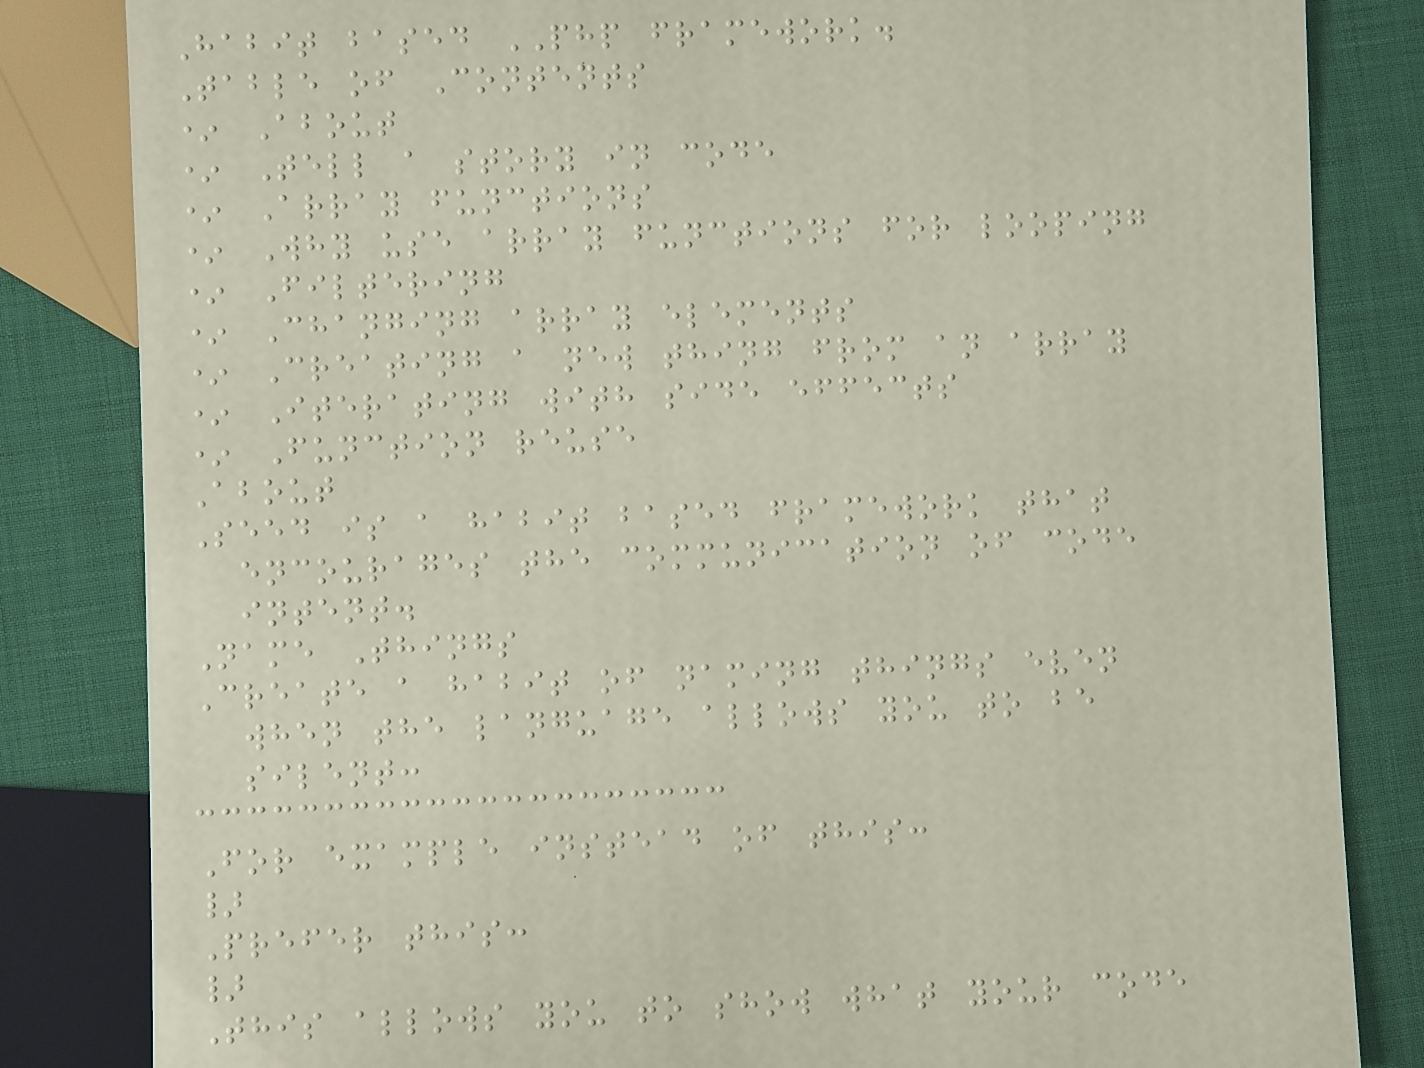Habit based PHP framework.
Table of Contents
* About
* Tell a story in code
* Array functions
* Why use array functions for looping
* Filtering
* Changing array elements
* Creating a new thing from an array
* Iterating with side effects
* Function reuse
About
Seed is a habit based framework that
encourages the communication of code
intent.
Name Things
Create a habit of naming things even
when the language allows you to be
silent:
For example instead of this:
}
Prefer this:
}
This allows you to show what your code
